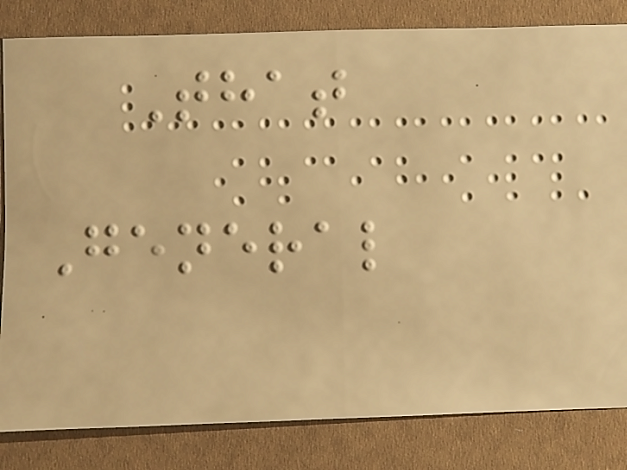That
General
